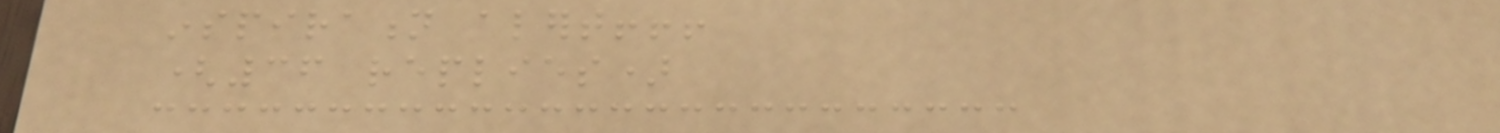inspiration alert!!!
(36 replies)
